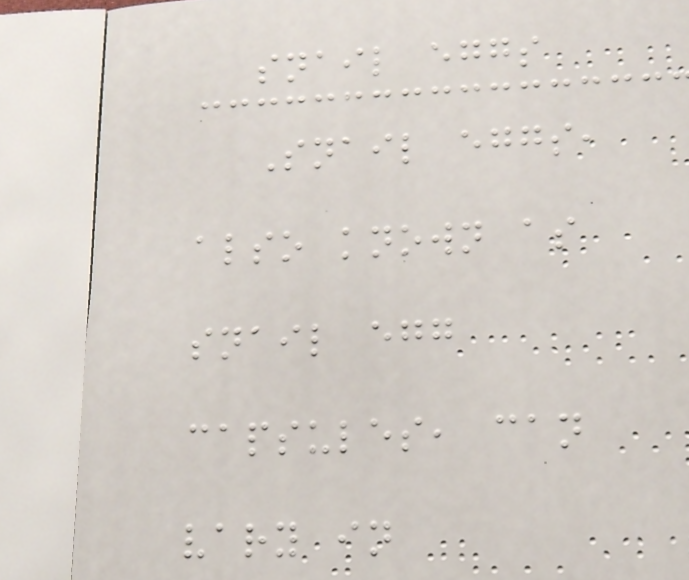snail eggs
Snail eggs,
also known as
snail egg
capsules, can
vary in
